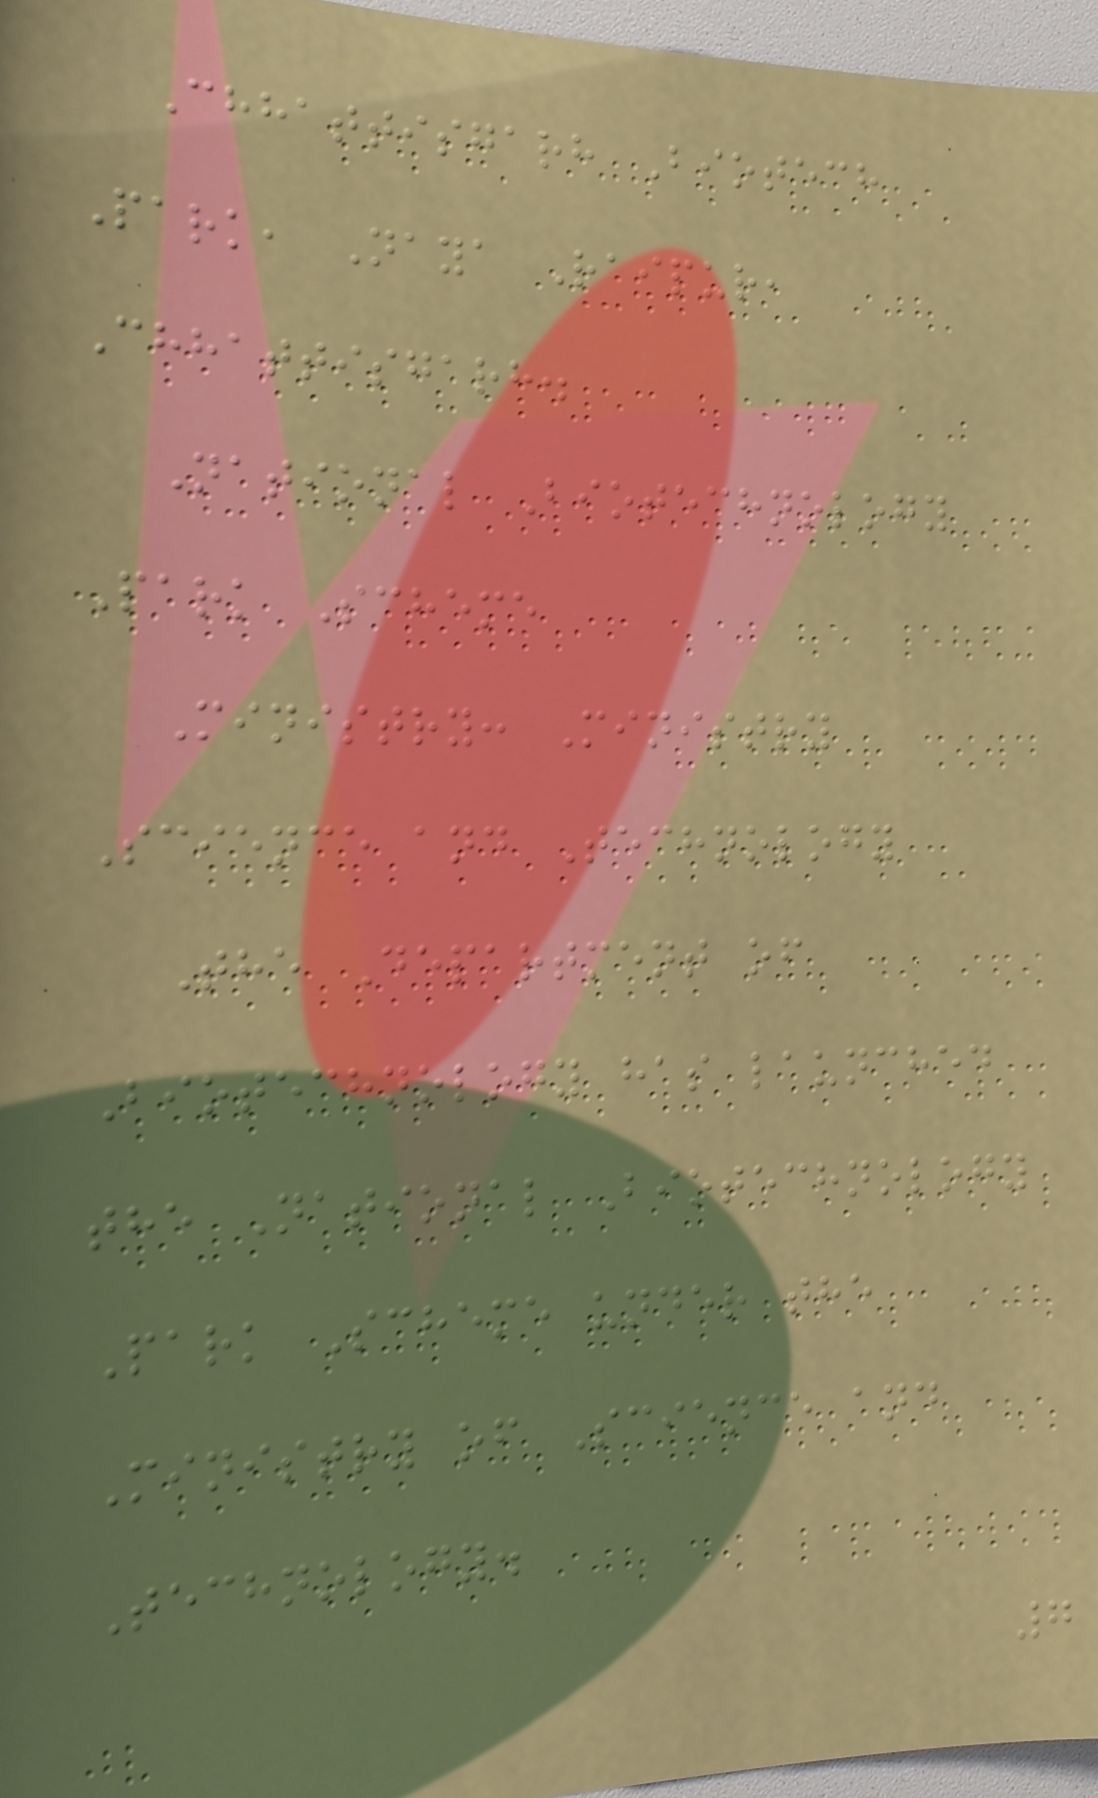Chhattisgarh Biotech
Park, Naya Raipur,
Chhattisgarh.
National Biotechnology
Park Scheme
Ministry: Ministry
Science and Technology
The Department of
Biotechnology has launched
the National Biotechnology
Park Scheme under the
Ministry of Science and
Technology.
7
